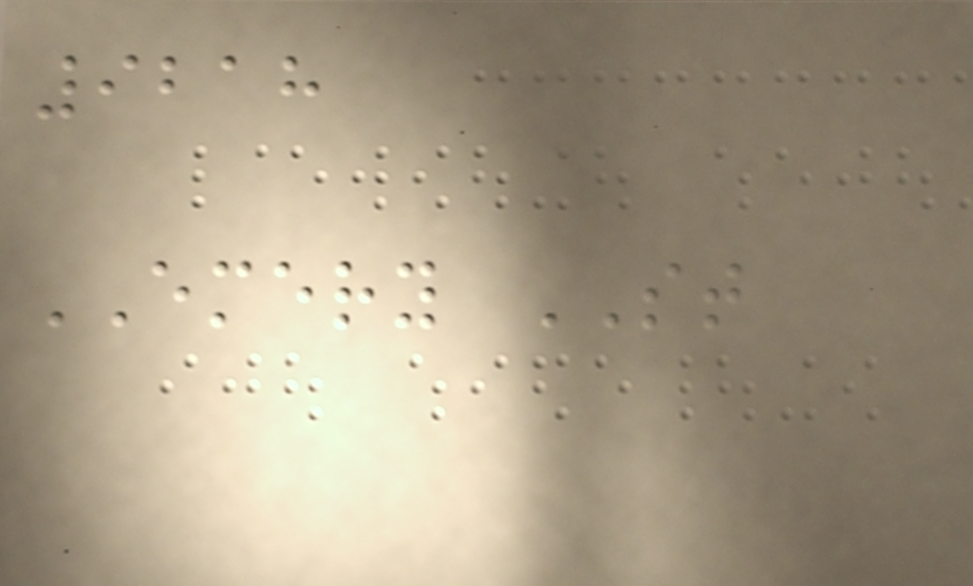9218
EMERY ST
